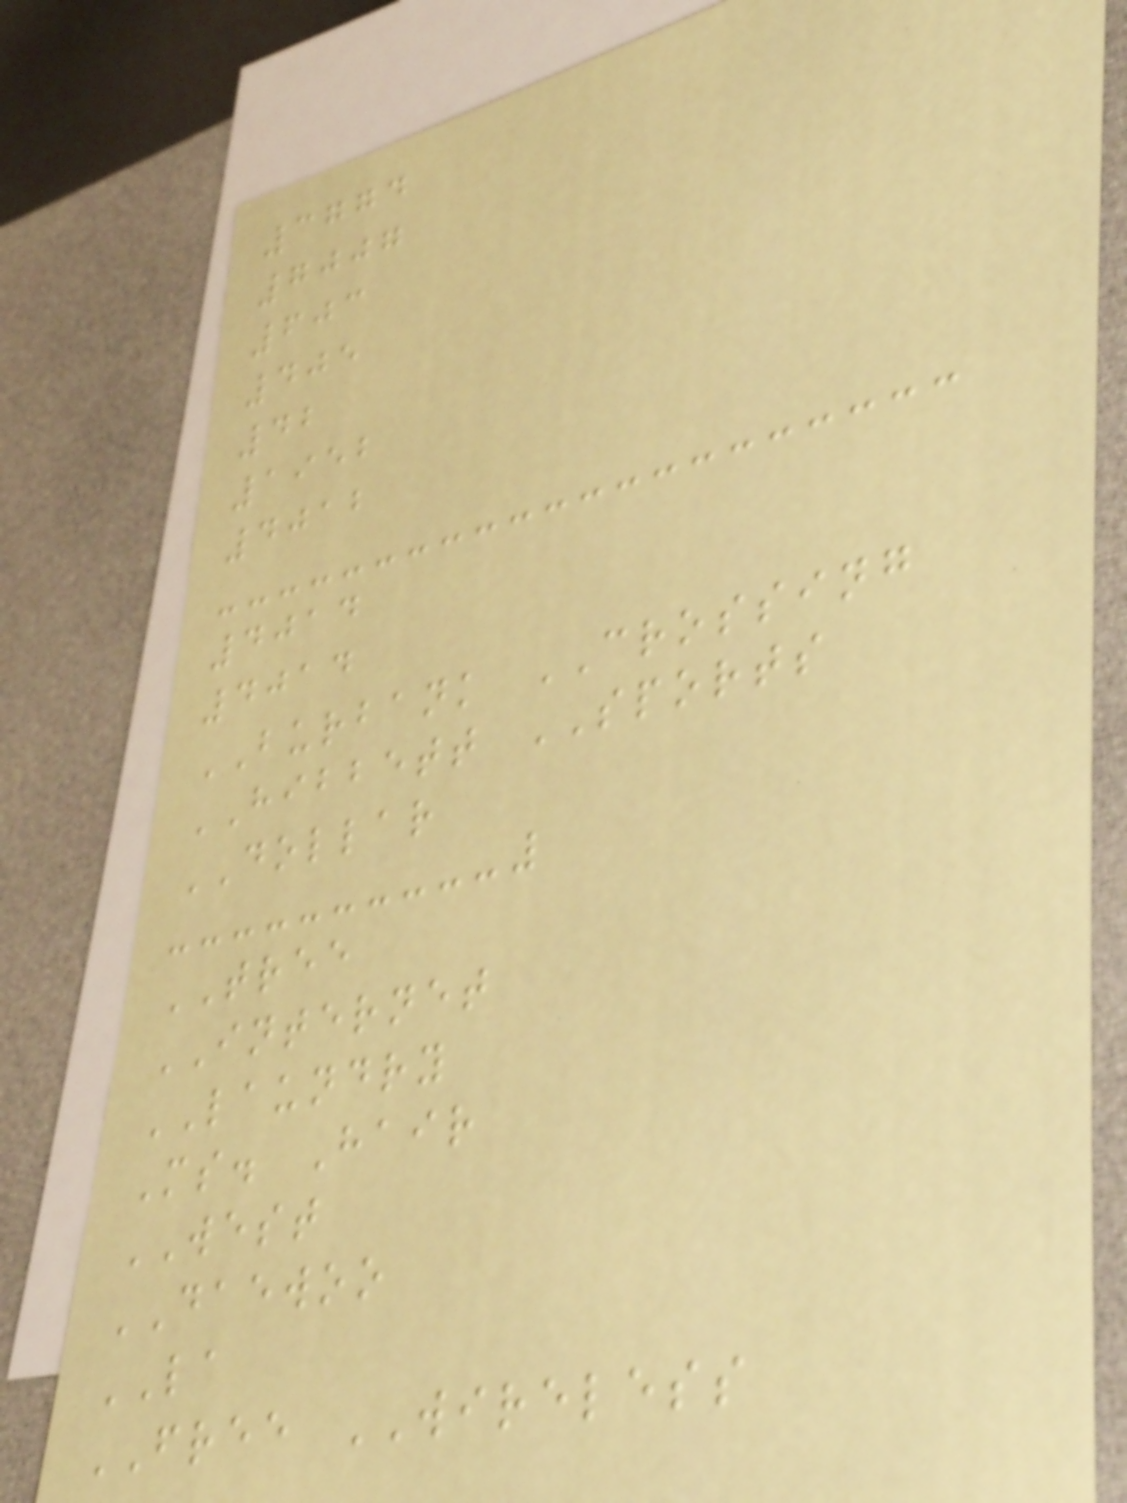3774
7007
603
405
42
1952
4012
4014
4014
BURBANK CROSSING
HIBBETT SPORTS
DOLLAR
TREE
INTERNET
LAUNDRY
Ms. Hair
WEST
DAEWOO
LA
FREE WIRELESS
